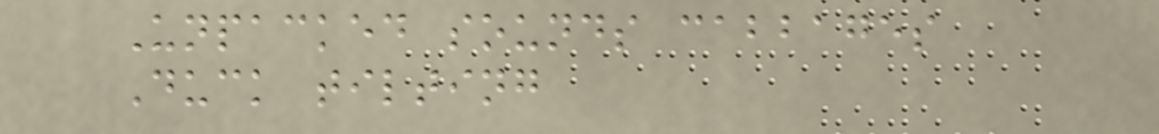Unpacked sounds cabbages
Duck tilting
